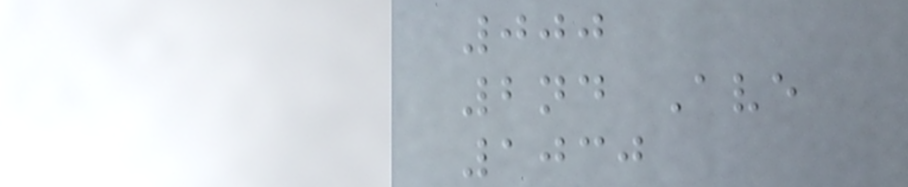000
2nd Ave
1030
